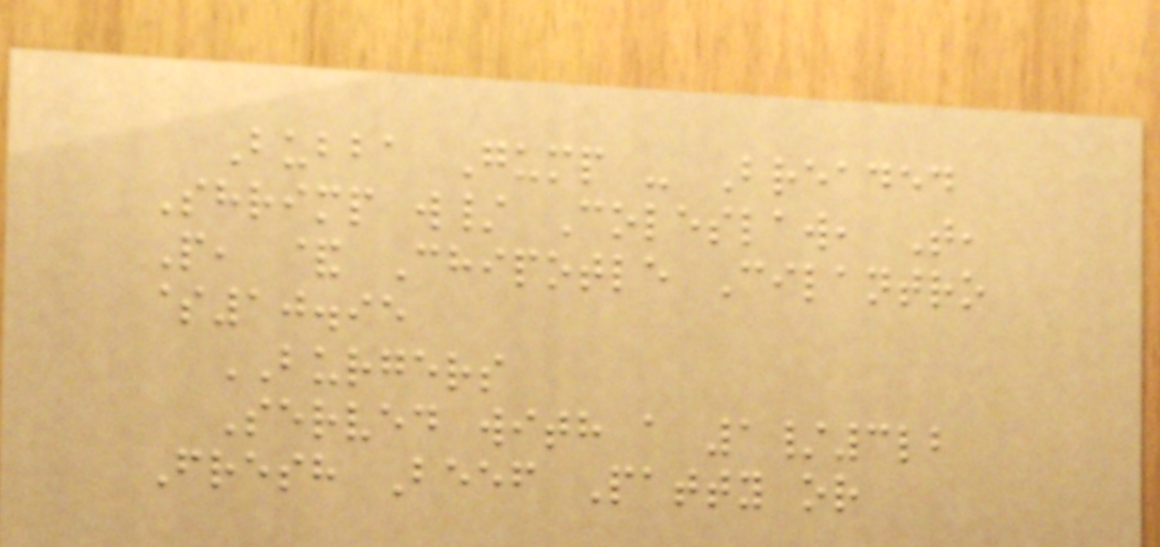Bubba Gump - Breaded
Shrimp w/ Coleslaw, T,
P, & Chipotle Cilantro
$10.95
BURGERS
Served with a 1/3lb
Fresh Beef Patty or
